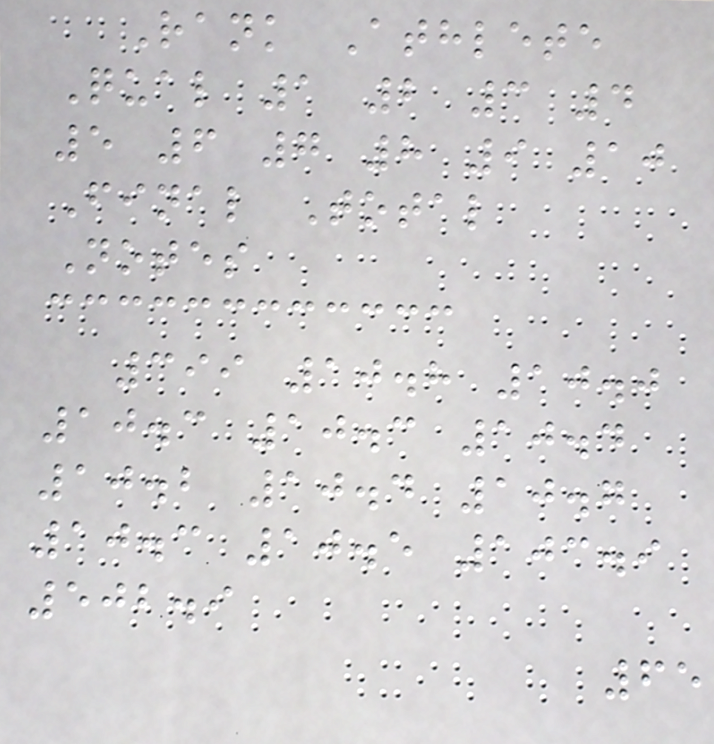Rank Athlete
Qual 1 2 3 4
5 6 7 8 9 10
Final Total
Notes
399 10.8 10.0
10.3 10.3 10.4
10.2 10.4 10.7
10.3 10.5 103.9
502.9
65
